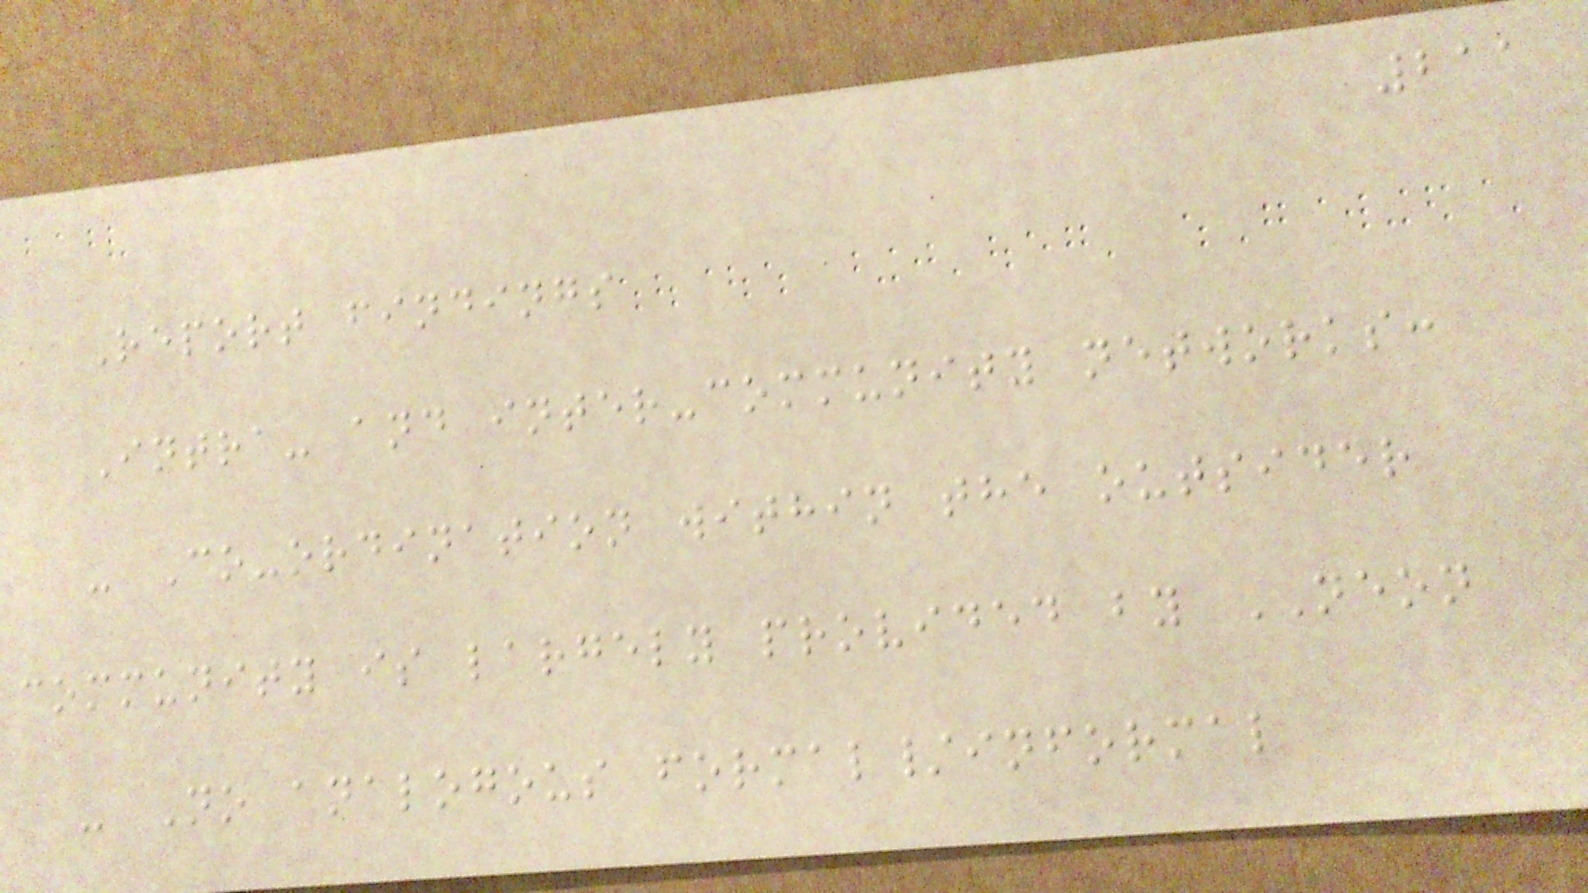211
Report findings
Intra- and inter-community networks:
- Co-ordination within the outsider
community is largely provided by NEON
- No analogous formal/informal
